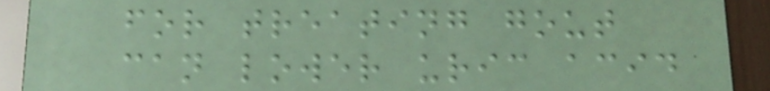for treating gout
can lower uric acid
